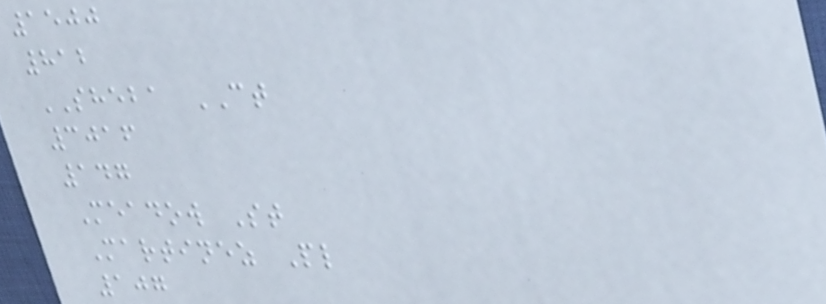1500
812
SHEBA CT
3016
147
Meadow St
Martinez Pl
107
